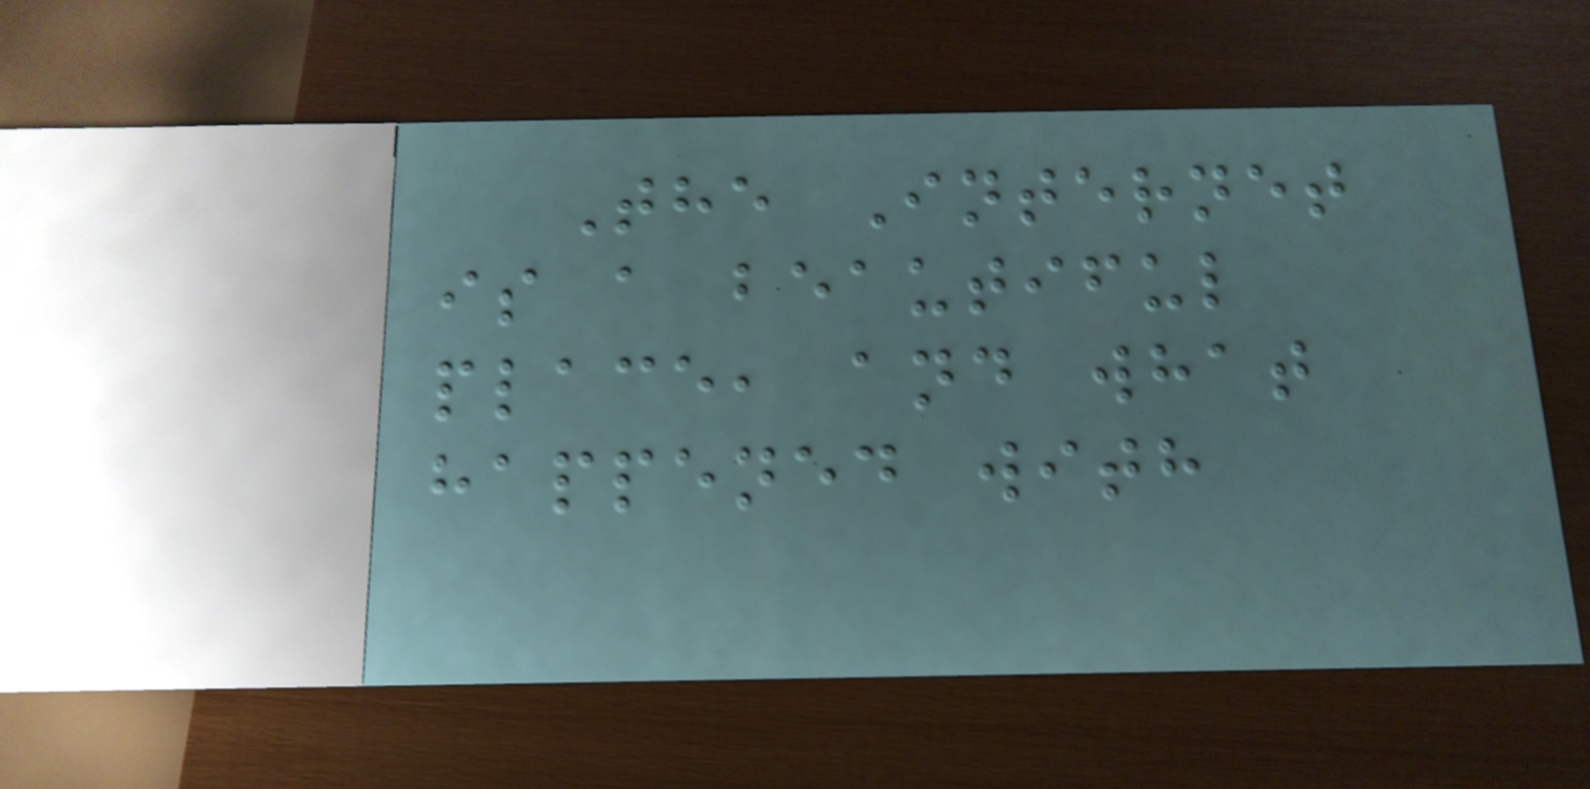The Internet
is a beautiful
place, and what
happened with
